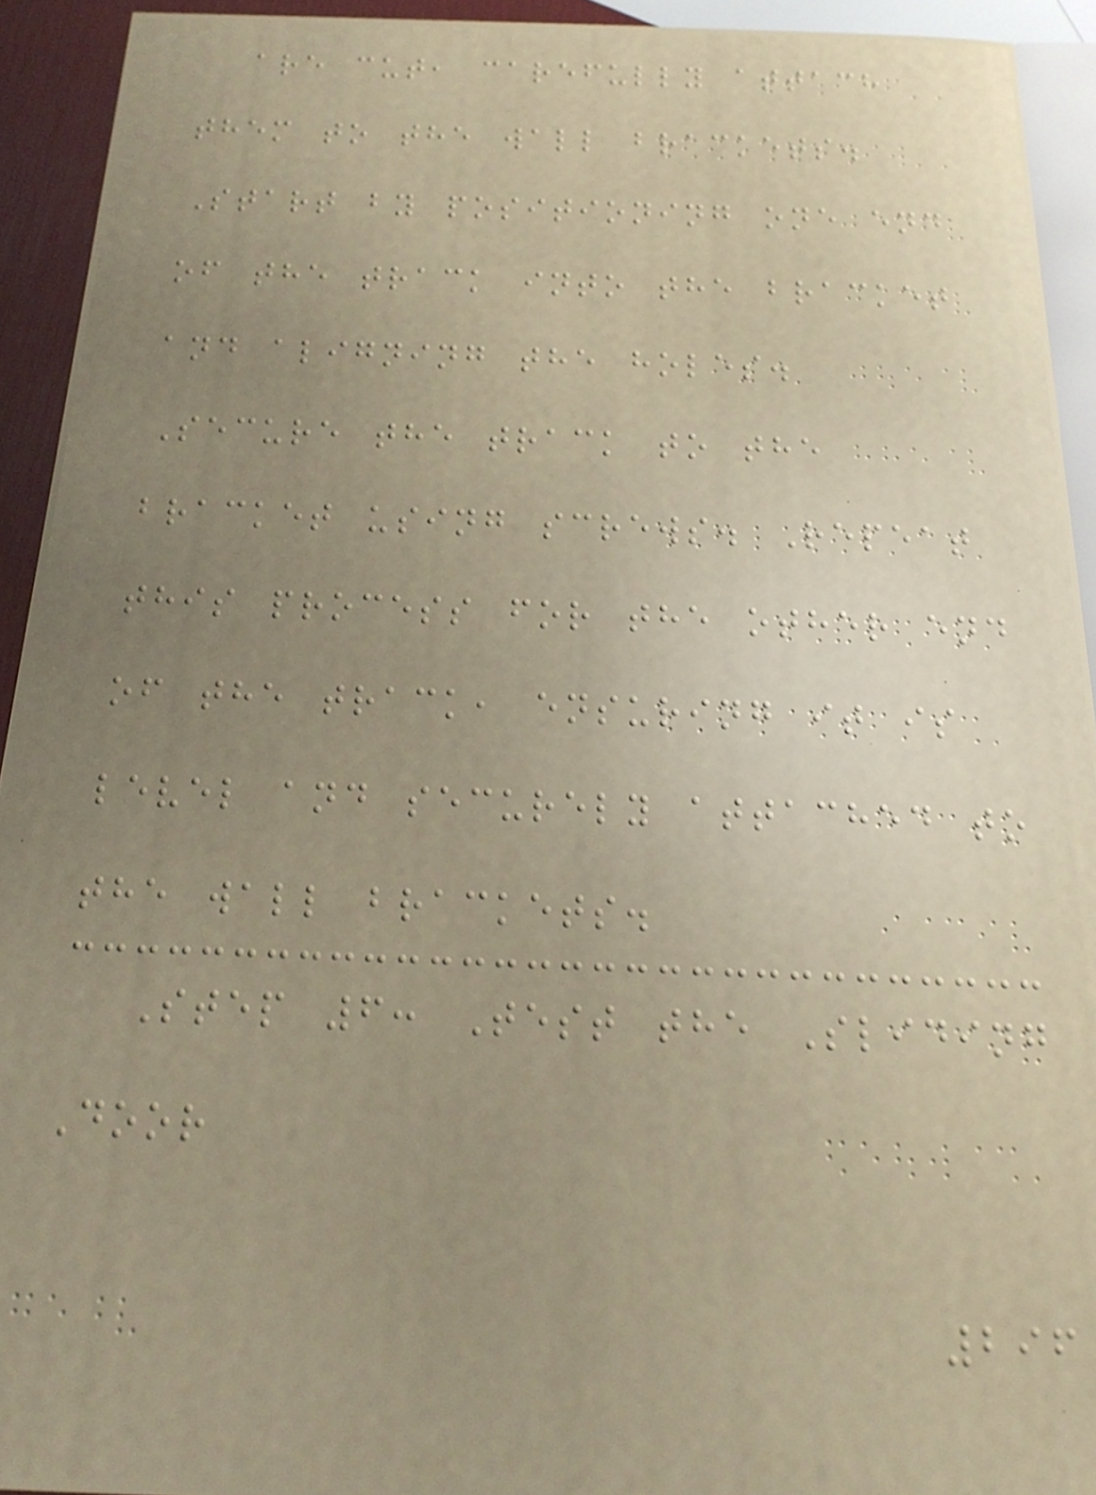are cut, carefully attach
them to the wall brackets.
Start by positioning one end
of the track into the bracket
and aligning the holes.
Secure the track to the
bracket using screws. Repeat
this process for the other end
of the track, ensuring it is
level and securely attached to
the wall brackets.
Step 6: Test the Sliding
Door
296
